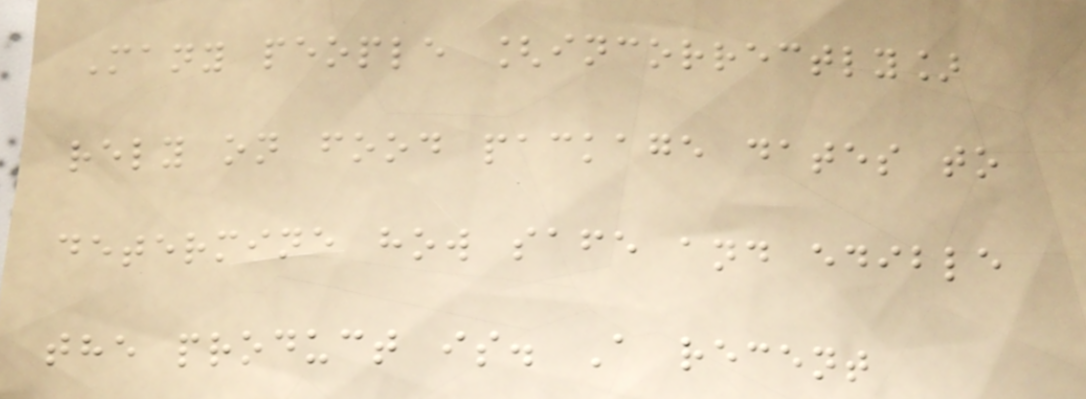Many people [incorrectly]
rely on food package dates to
determine how safe and edible
the product is. A recent
